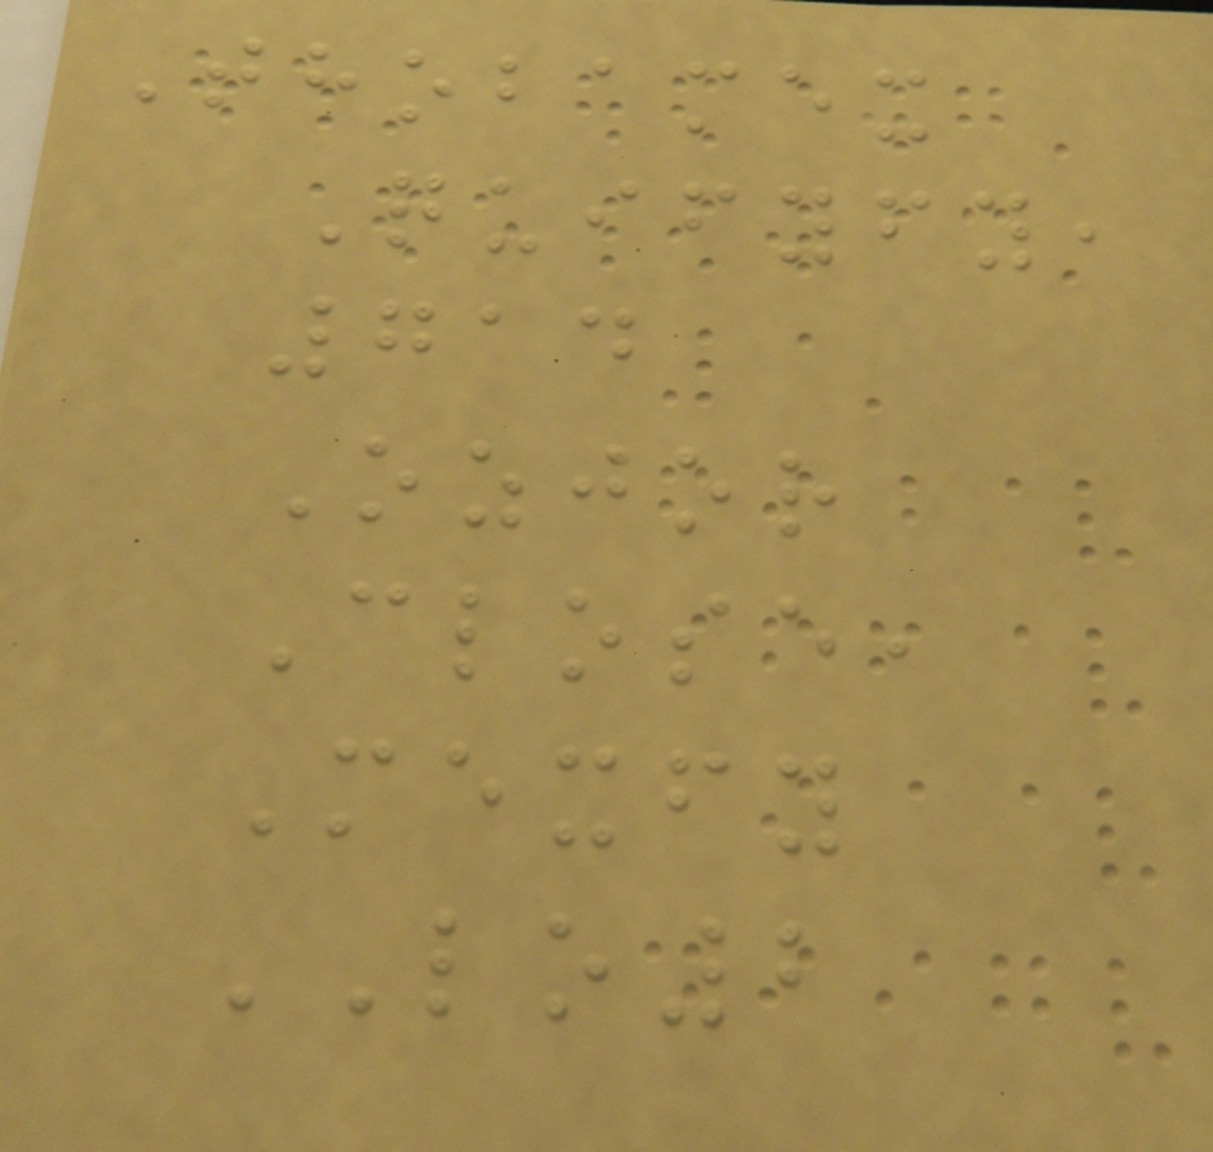Thobamex
Quifyfy,
714
Ozjor
Close,
Mexfy
LO2
